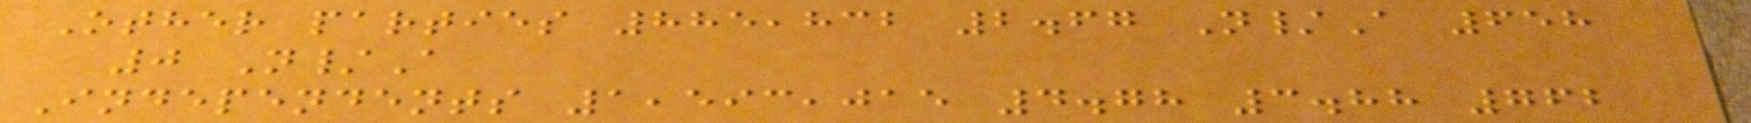Other parties 885,832 2.67 N/A 658
0 N/A
Independents 1,593,015 4.78 3.88 762
